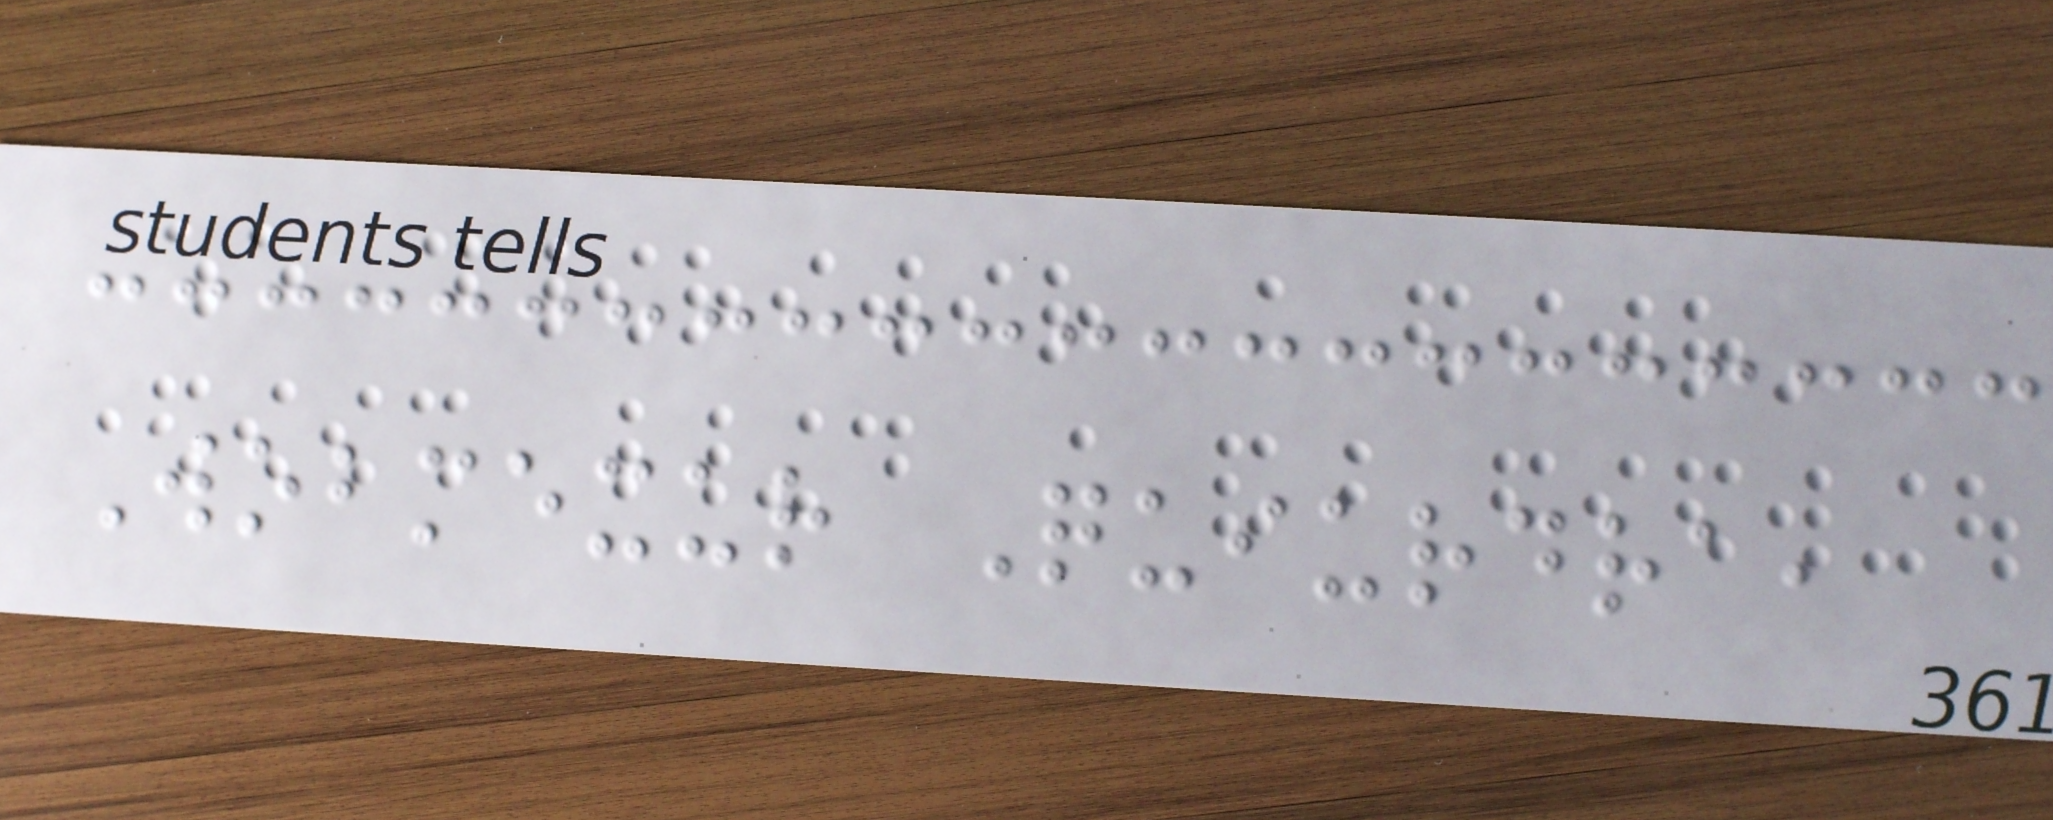Wobmexur Quiurdra,
